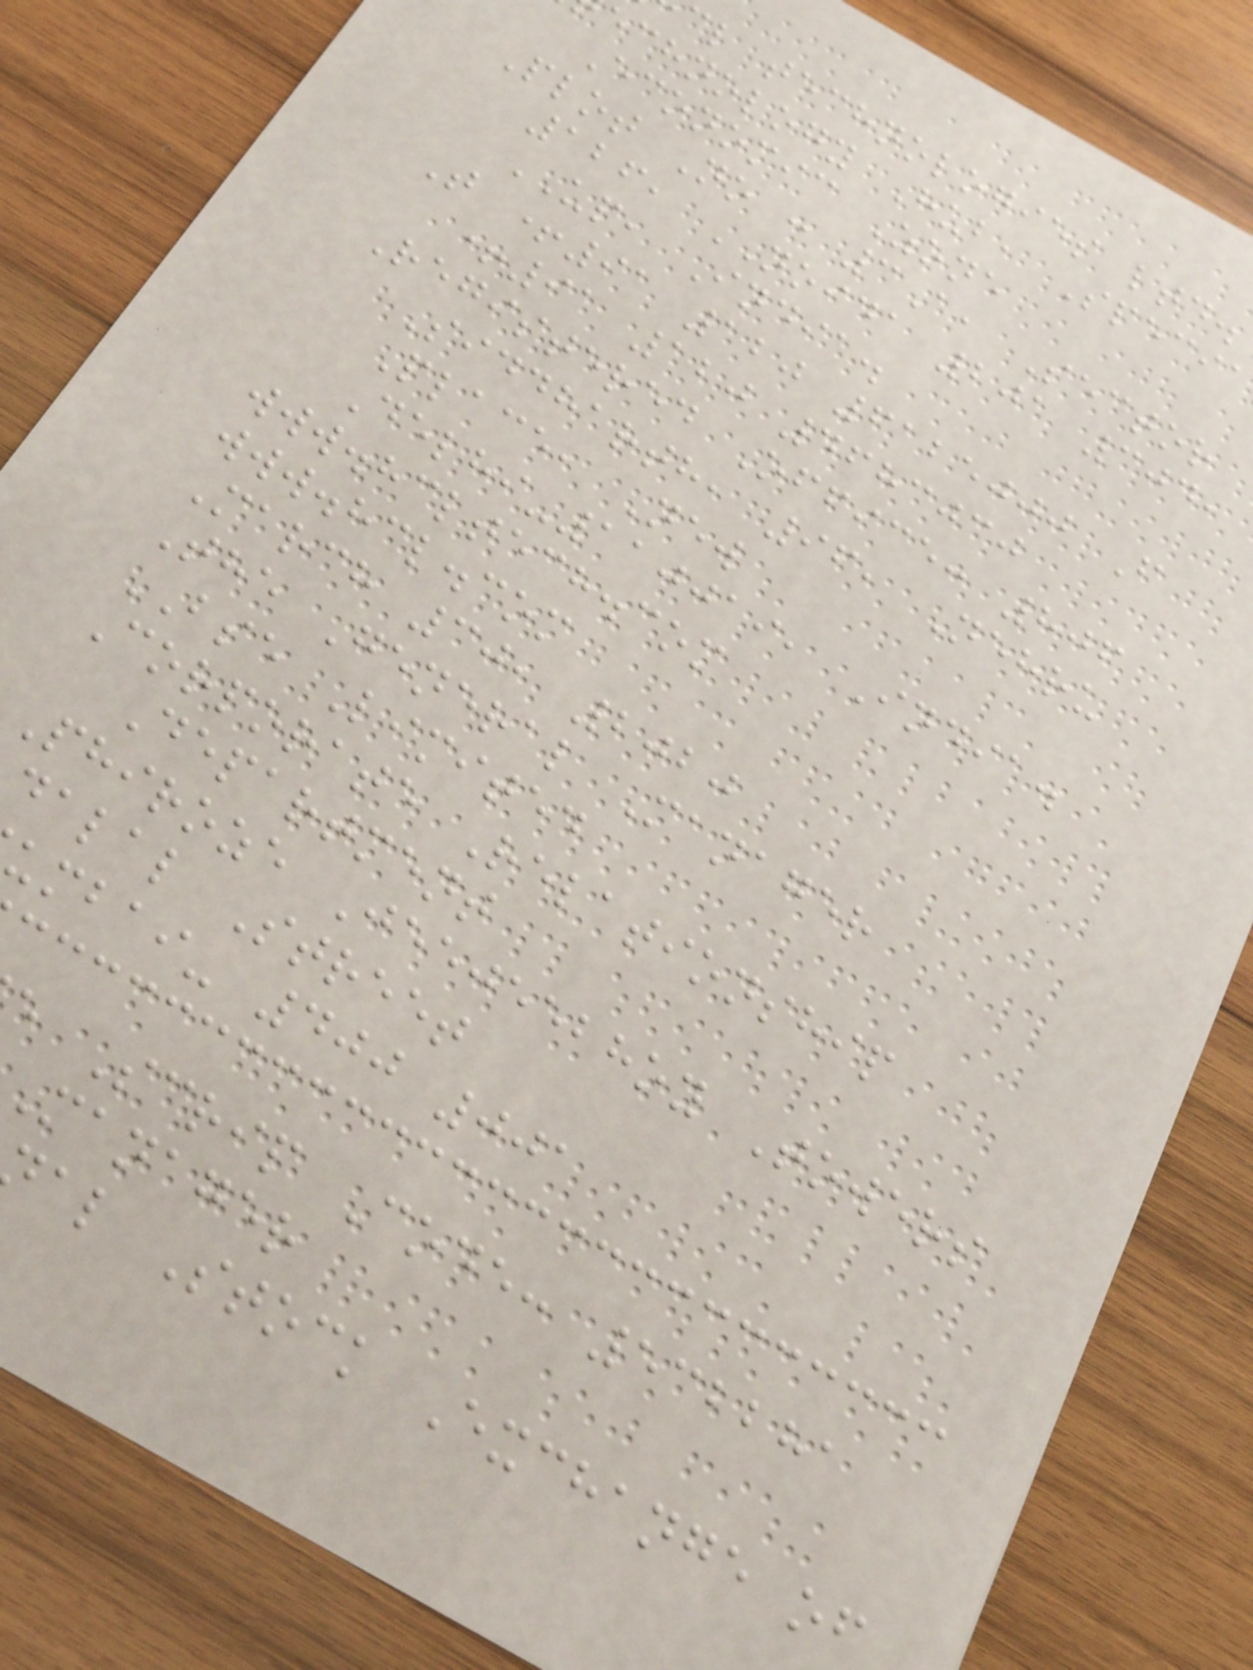cl technologies
echnology Hub, Specia
Economic Zone
Plot No : 3A, Sector
126, NOIDA 201 304,
UP, India.
T +91 120 6125000 F
+91 120 4683030
Registered Office: 806
Siddharth, 96, Nehru
Place, New
Delhi-110019, India.
www.hcltech.com
www.hcl.com
March 30, 2020
The General Manager
BSE Limited
Corporate Relationship
Department
Phiroze Jeejeebhoy Towers
dalal Street
umbai- 400 001
Scrip Code: 532281
manager
al Stock Exchange of
